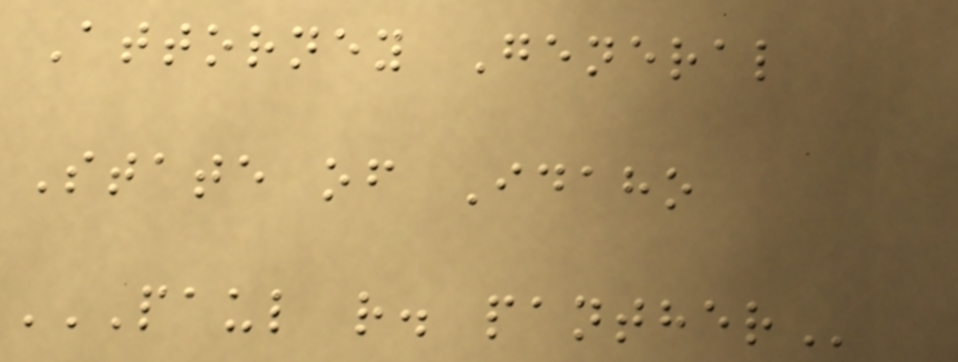Attorney General
State of Idaho
PAUL R. PANTHER
